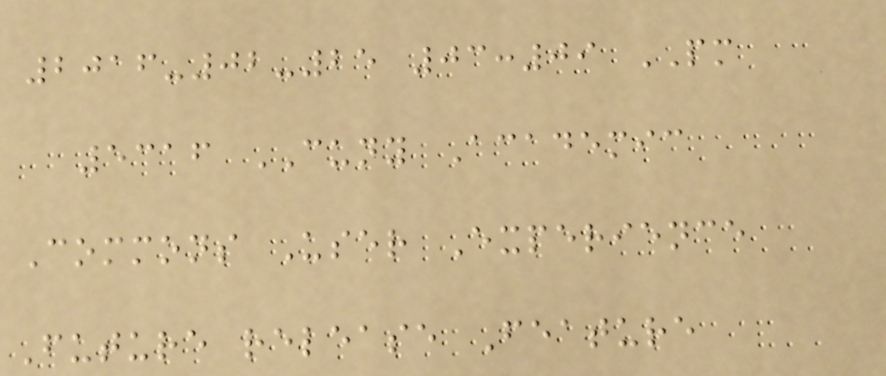2016-02-25 03:09 PM
5316 CUNY Academic
Commons User Experience
Future release Feature
